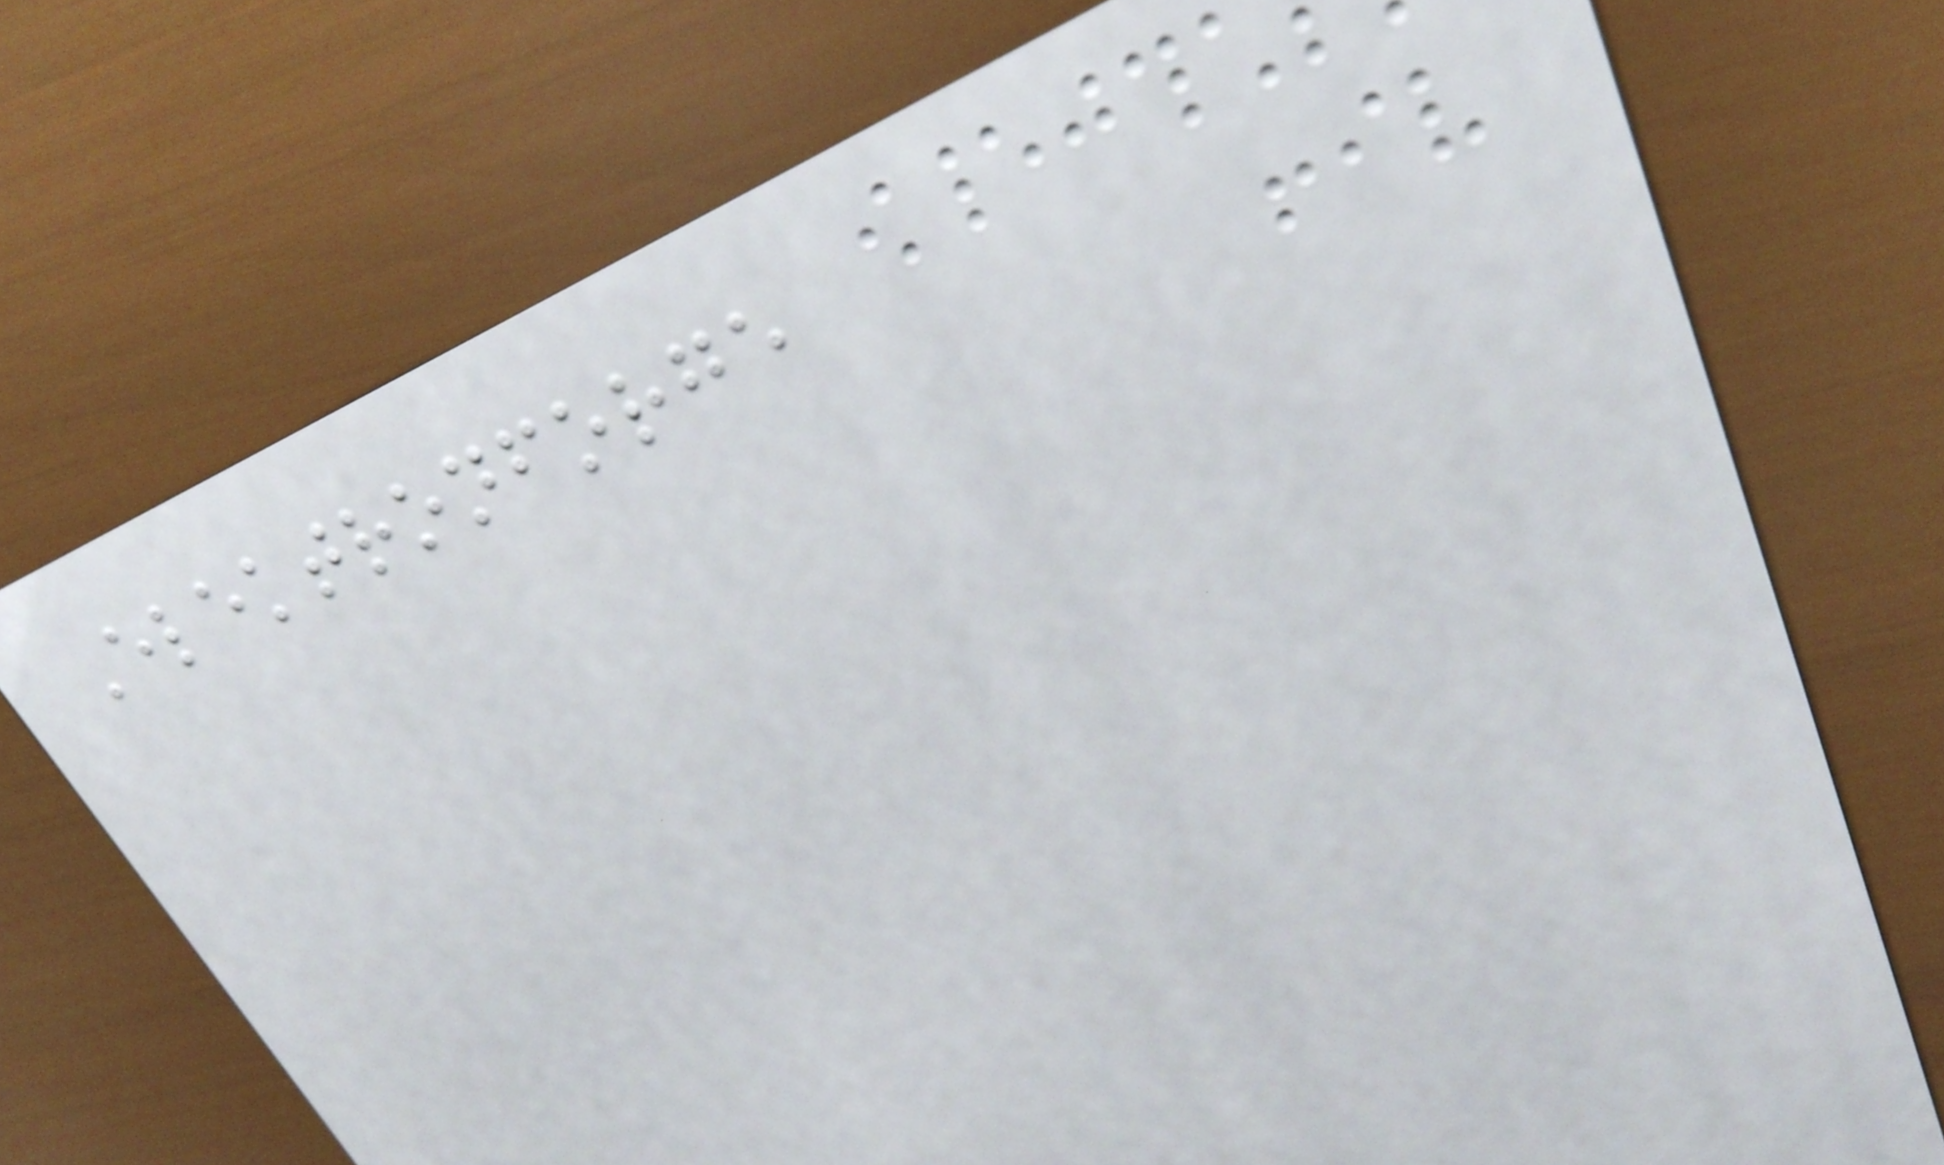Elektronforge
